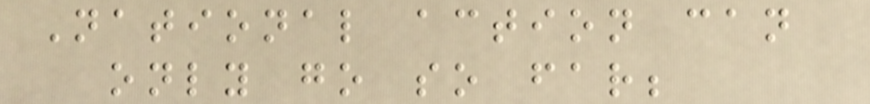National action can
only go so far;
